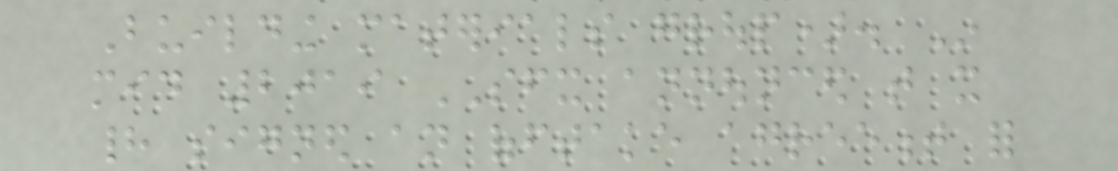Building materials group). In
mid 2019 SFX announced that it
had signed an offtake agreement for
